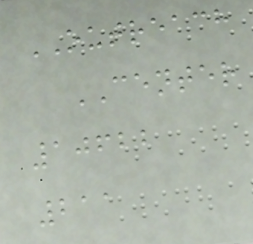OUTREACH
CENTER
10622
211
